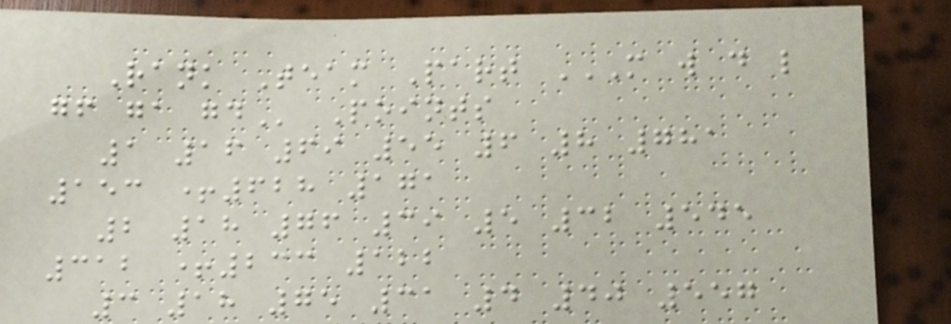Rank Team Part M W D L
GF GA GD Points
1 16 69 55 6 8 781
153 +628 171
2 18 76 39 5 32 545
312 +233 122
3 18 75 31 4 40 557
